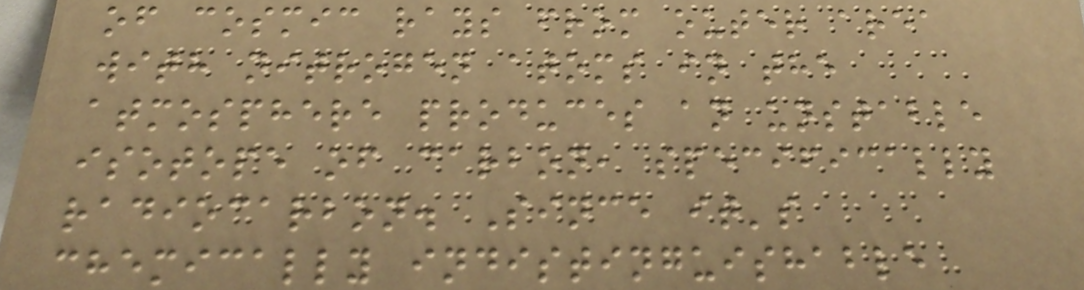of cosmic rays from outer area
with nitrogen atoms in the
atmosphere produces an unstable
isotope of carbon, specifically
radiocarbon. Since it's
chemically indistinguishable
